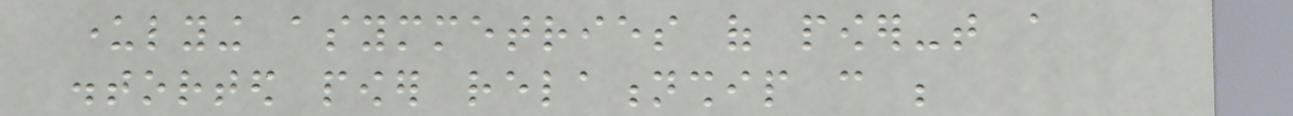underlying asymmetries of power-that a
distorted power relationship can be
